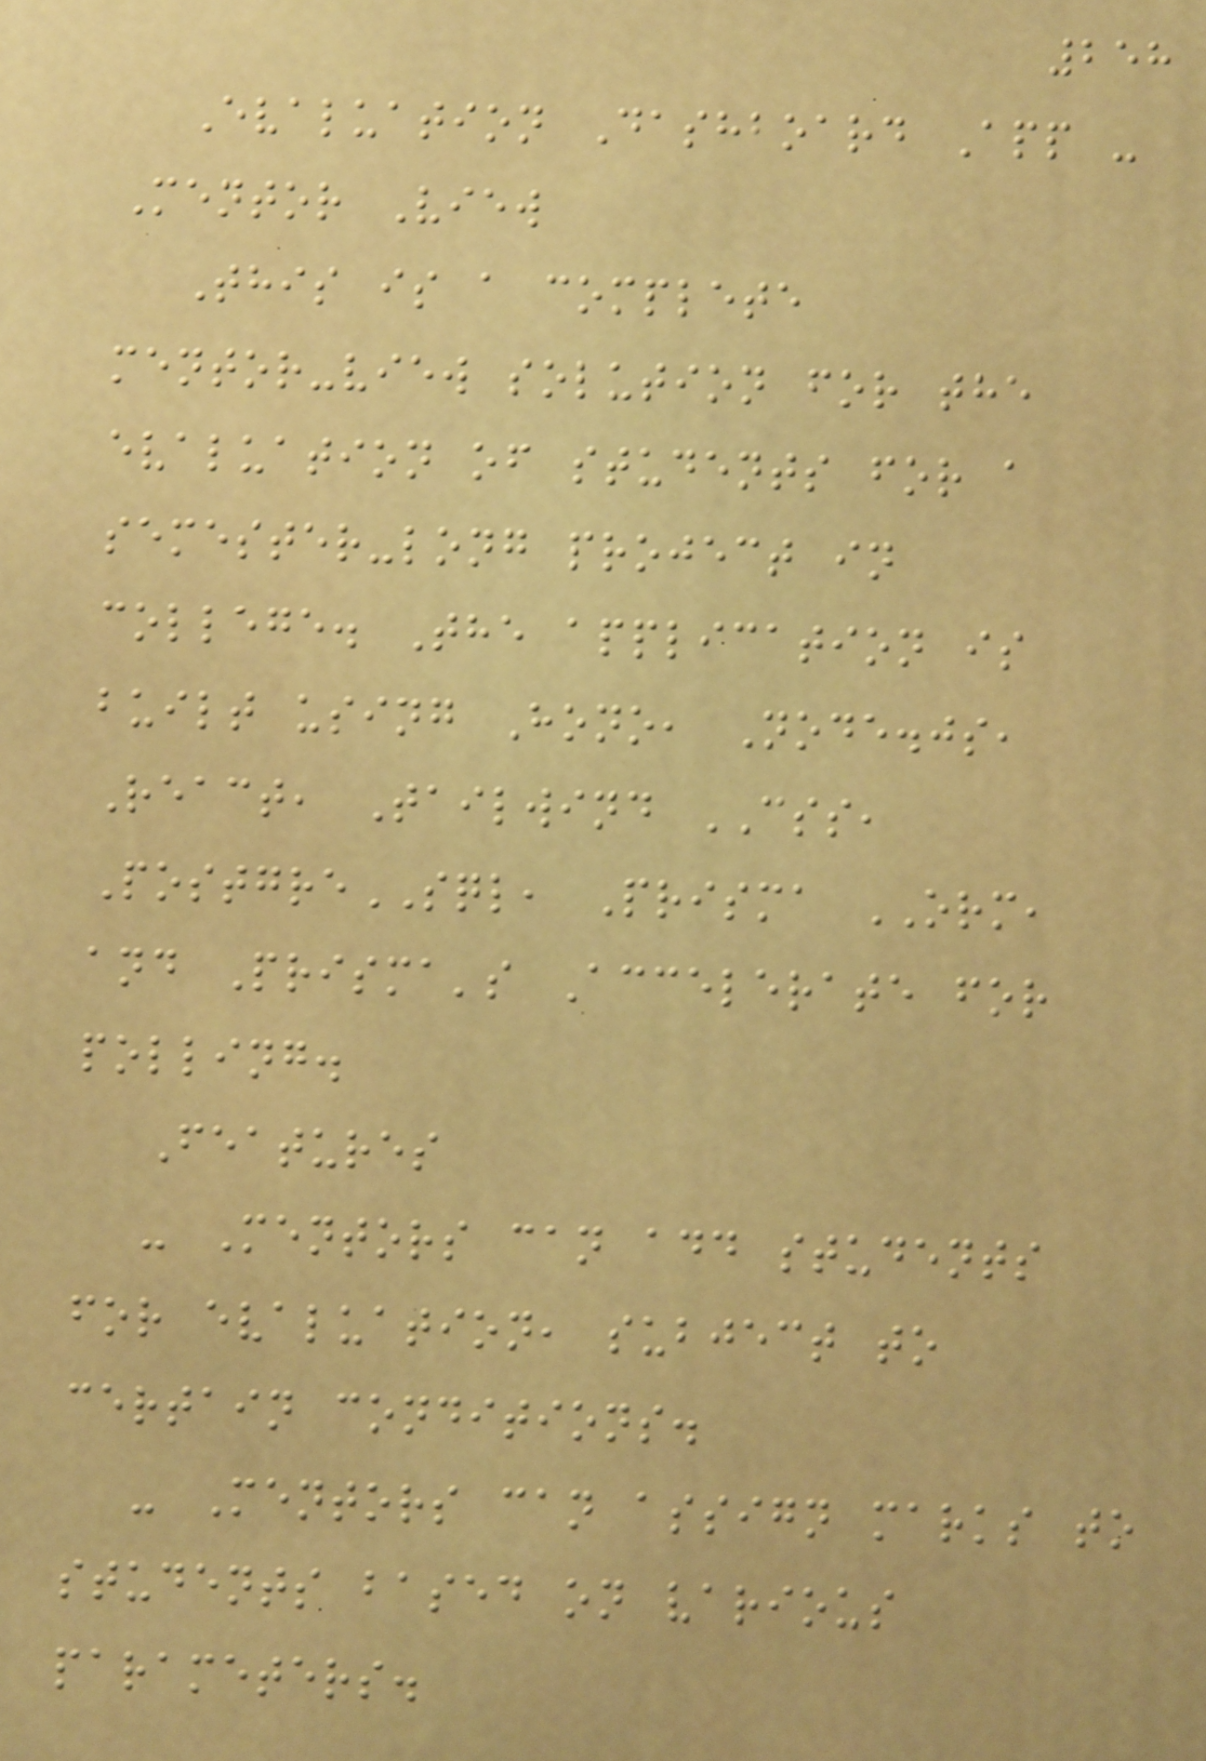258
Evaluation Dashboard App -
Mentor View
This is a complete
mentor-view solution for the
evaluation of students for a
semester-long project in
college. The application is
built using Hono, Node.js,
React, Tailwind CSS,
PostgreSQL, Prisma ORM,
and Prisma's Accelerate for
polling.
Features
- Mentors can add students
for evaluation, subject to
certain conditions.
- Mentors can assign marks to
students based on various
parameters.
